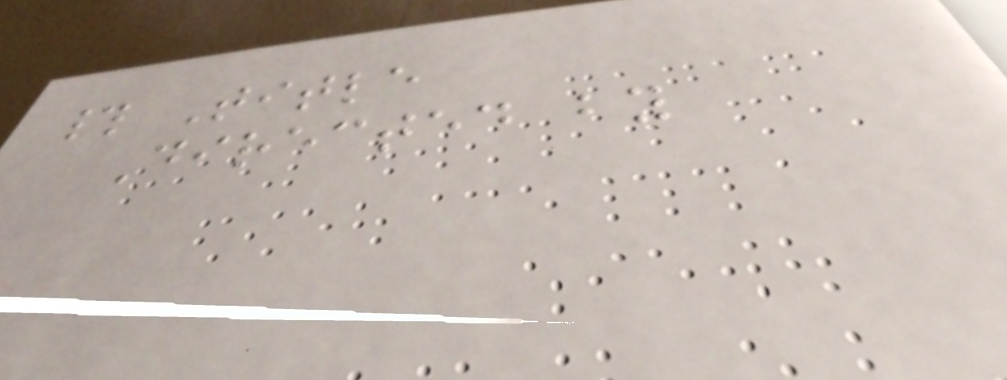# Title
Directed by
